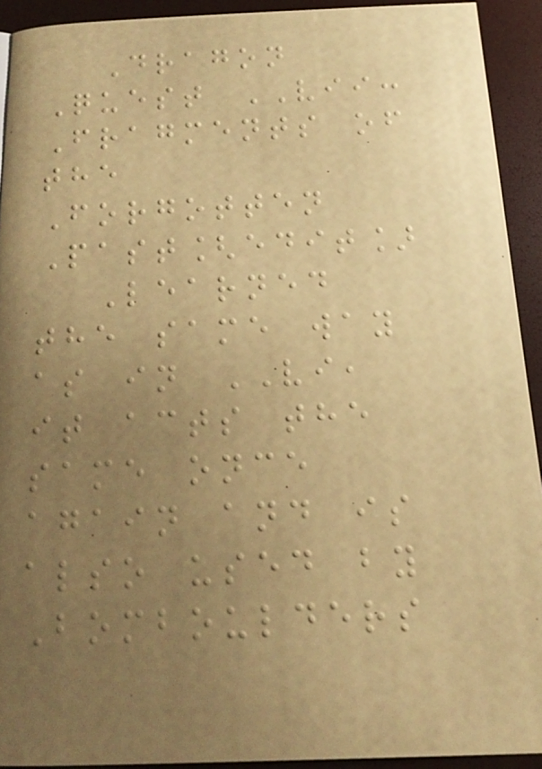Dragon
Quest VII:
Fragments of
the
Forgotten
Past[edit]
Learned
the same way
as in VI,
it acts the
same once
again and is
also used by
Bomboulders
